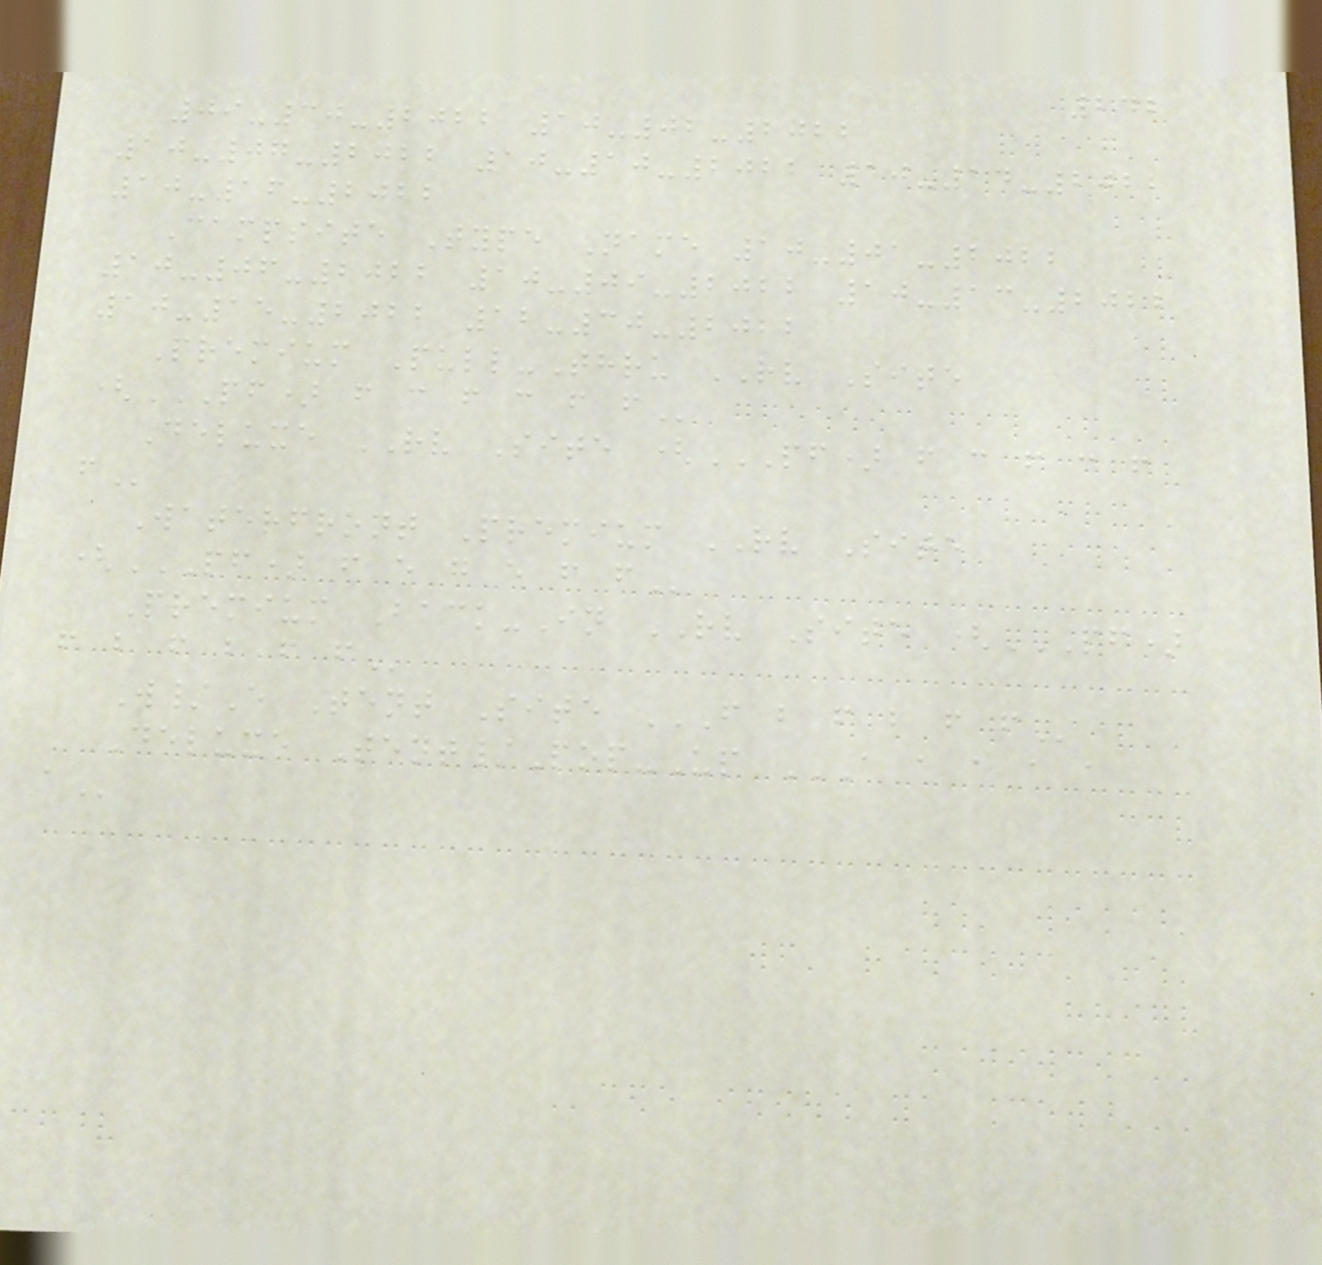242
09-30-2022 10-02-2022
10-07-2022 10-10-2022 10-14-2022
10-16-2022
Campsite Type Name 10-01-2022
10-06-2022 10-09-2022 10-13-2022
10-15-2022 12-30-2022
Premium Pull-Thru RV Site
(PF) F C F C F F
Deluxe RV Site (PF) F C F C F
F
Waterfront Premium RV Site
(PF) F E G E F F
Premium Back-In RV Site (PF)
F B F B F F
W/E Tent Site F B F B F F
Deluxe Tent/Pop-Up A A A A A
A
